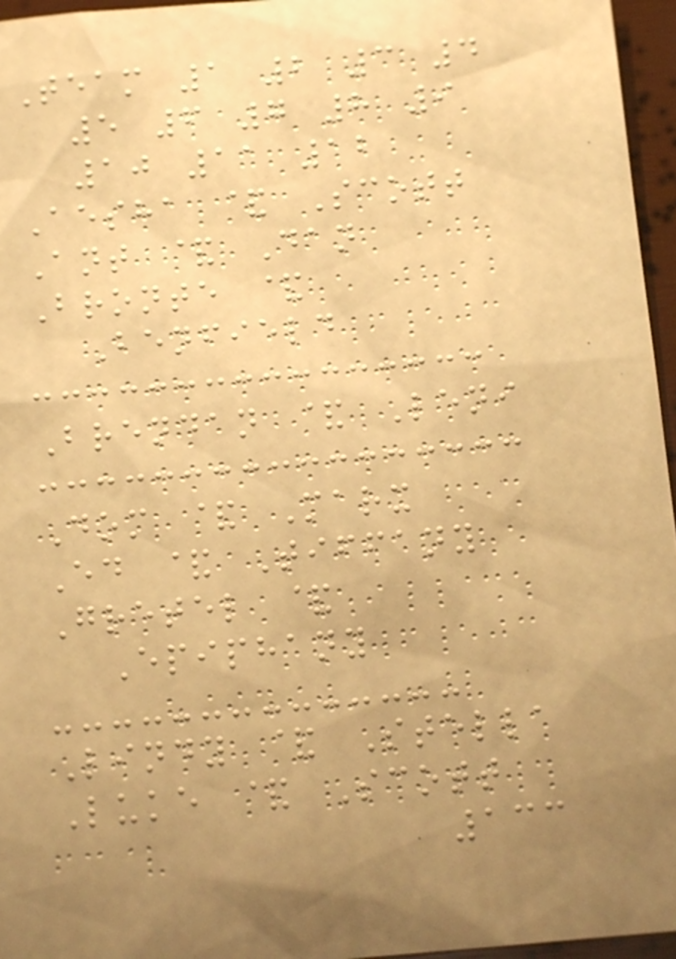Team 1 2 3 4
5 6 7 8 9
10 11 12
Aesha & Scott
Ant & Dan
Bronte &
Benfield
Brendan & Leni
Dom & Marx
Ed & Tiffany
Gretel &
Epiphany
Lindy & Stella
Luke & Scott
133
